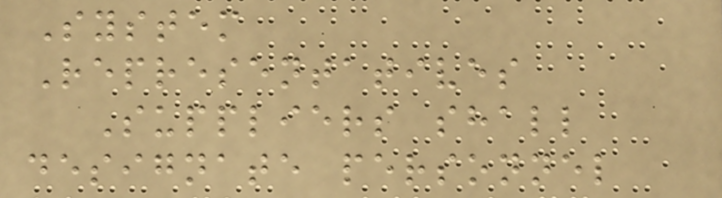System
Representatives
Suppliers shall
designate personnel
